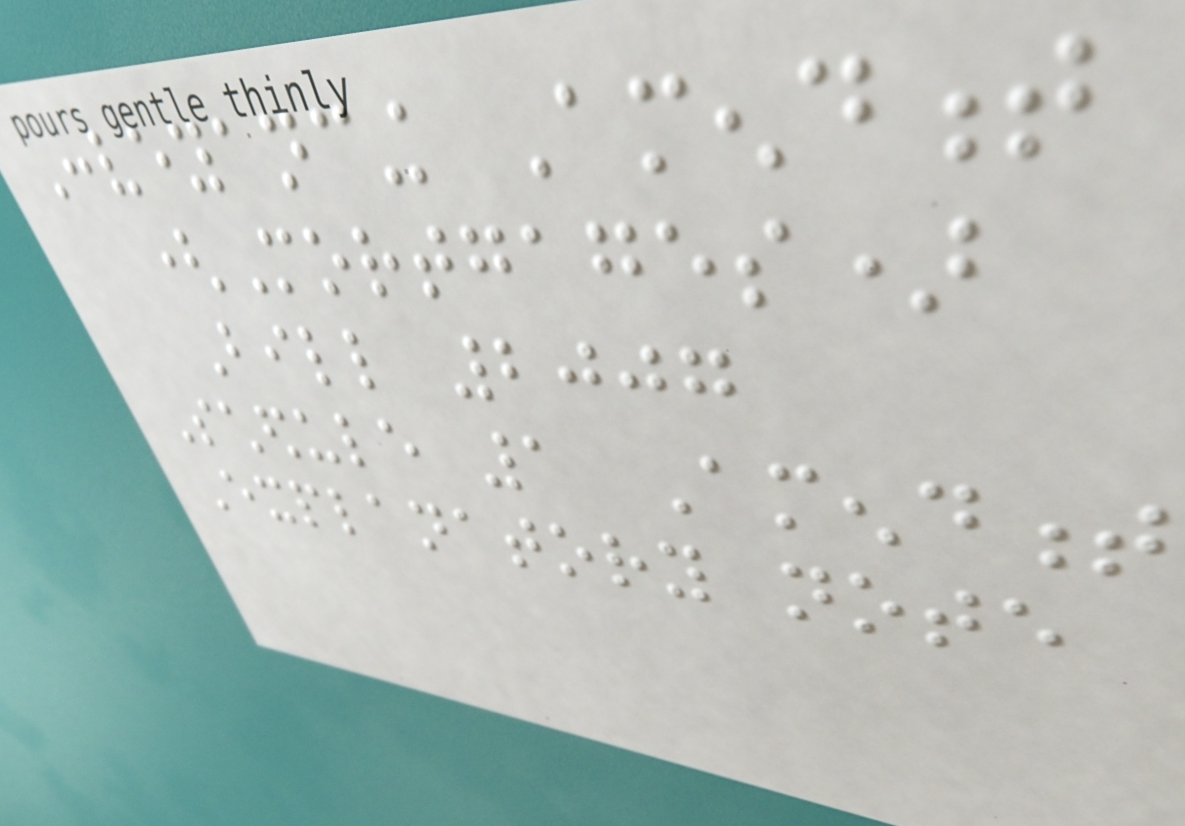Conveyancing Amendment
(Mortgages)
Bill 2007
Schedule 1 Amendment
Explanatory note
